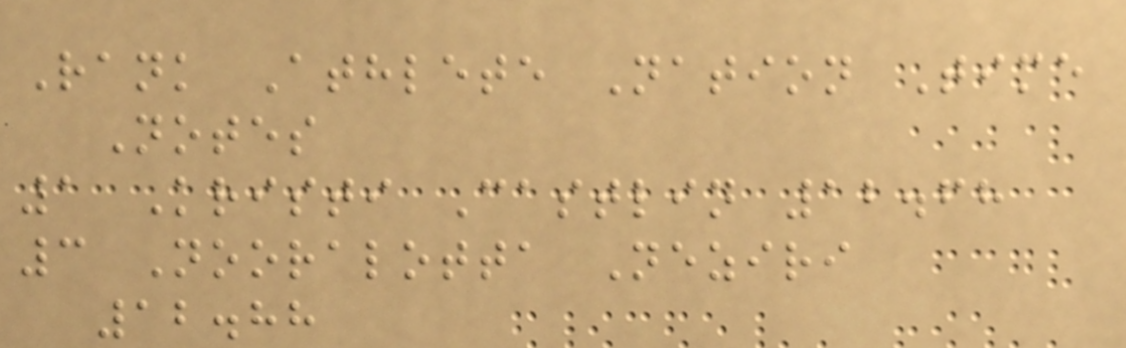Rank Athlete Nation Time
Notes
1 Kristi Castlin 12.68
3 Nooralotta Neziri
12.88
